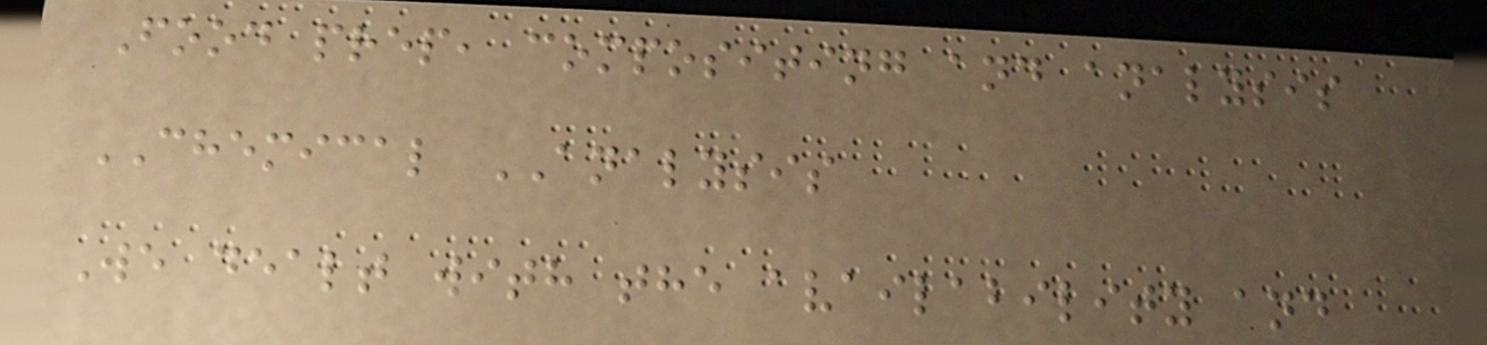Food prep, compositing and analysis
CHEMICAL ANALYSIS
We dealt with the availability and
